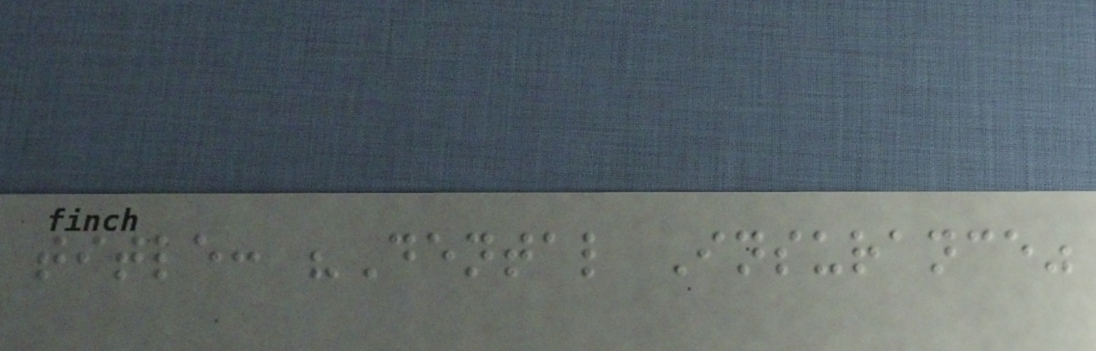title: "Dental Insurance"
